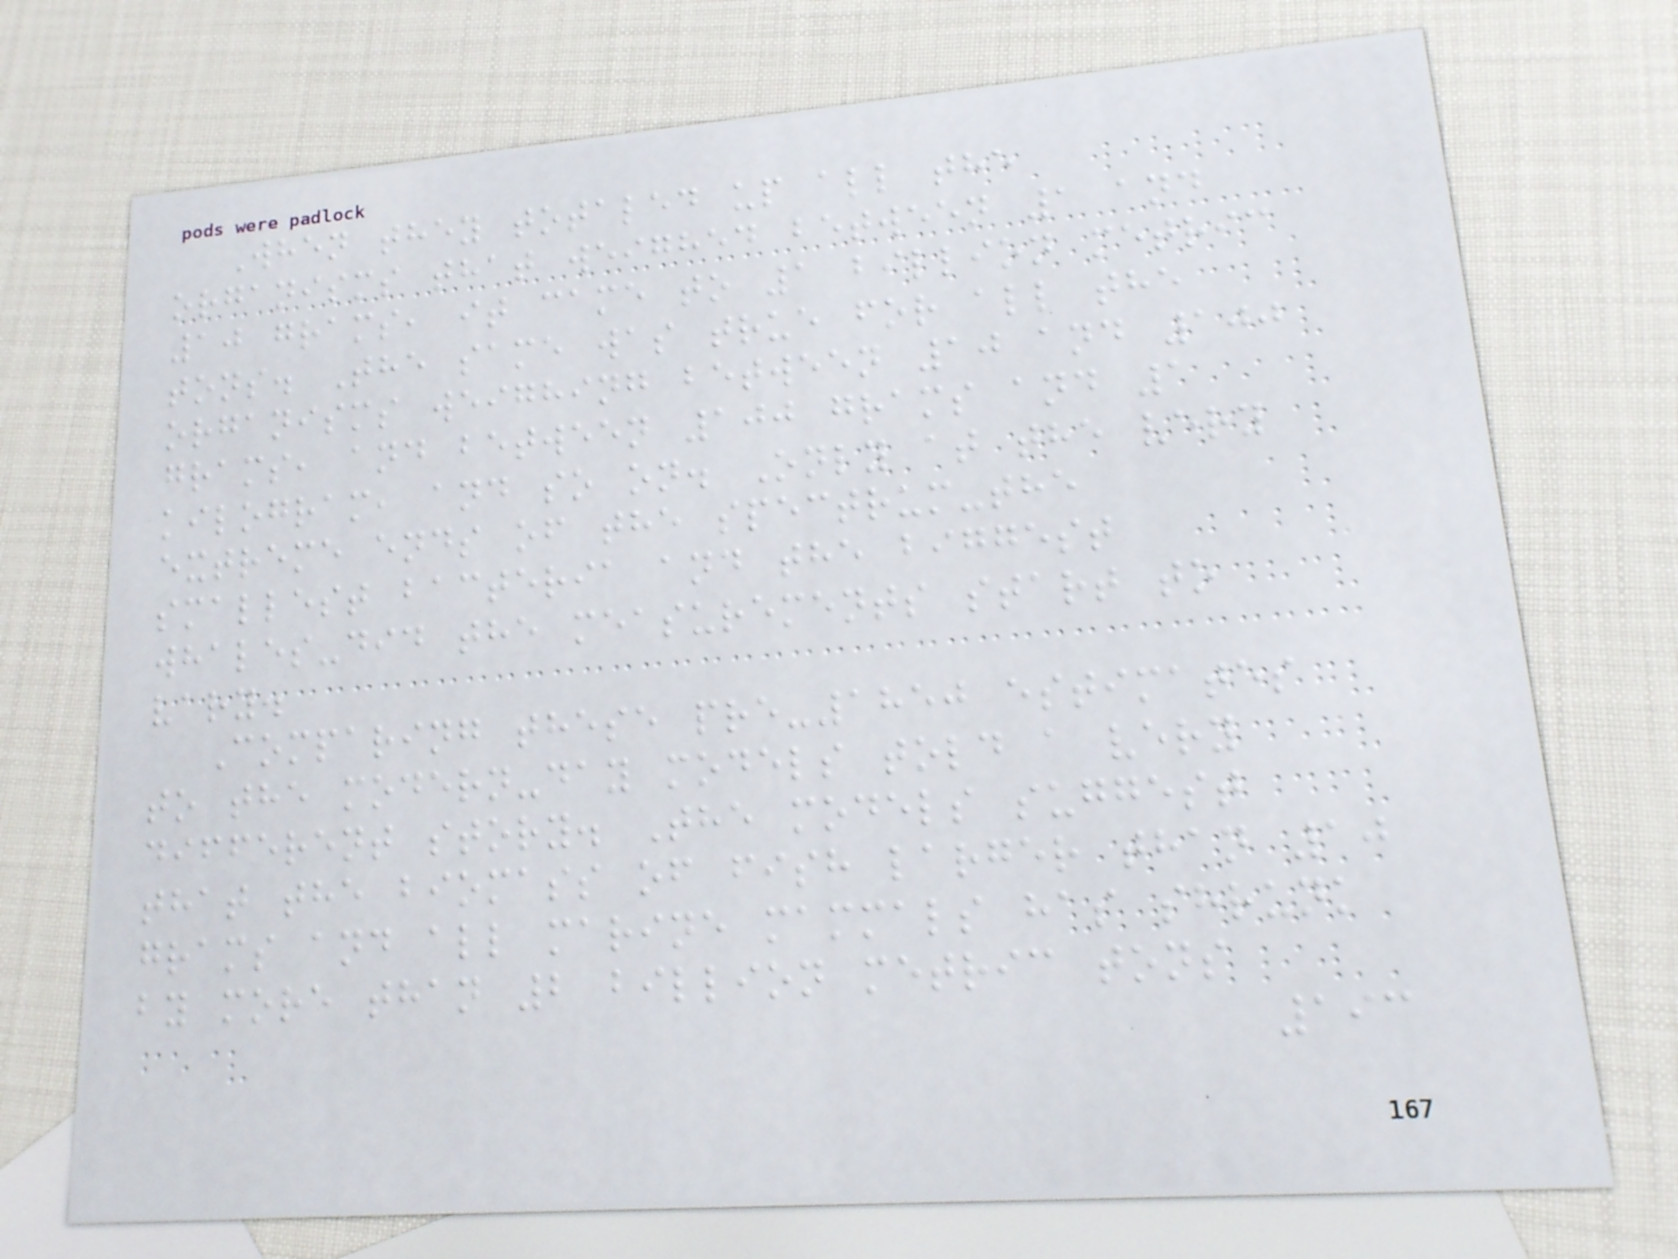When they totaled up all the
organisms that weighed between 1 and
10 grams, it came to 1 billion metric
tons. The same was true for all the
organisms weighing between 10 and 100
grams, and between 100 grams and 1
kilogram, and so on. Only at the very
extreme ends of the spectrum-the
smallest bacteria and the biggest
whales-did the measurements start to
vary.
Comparing these pre-1850 estimates
to the modern-day models told a very
different story. The models suggest
that the biomass of fish larger than 10
grams and all marine mammals has shrunk
by more than 2 billion metric tons
193
